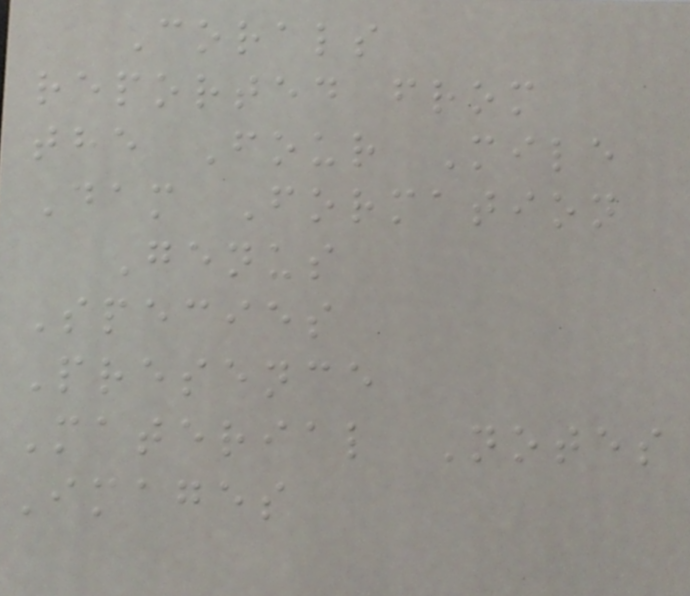Corals
reported from
the Four Mile
Dam Formation
Genus
Species
Presence
Material Notes
Images
